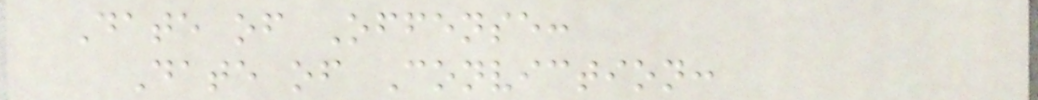Date of Offense:
Date of Conviction:
